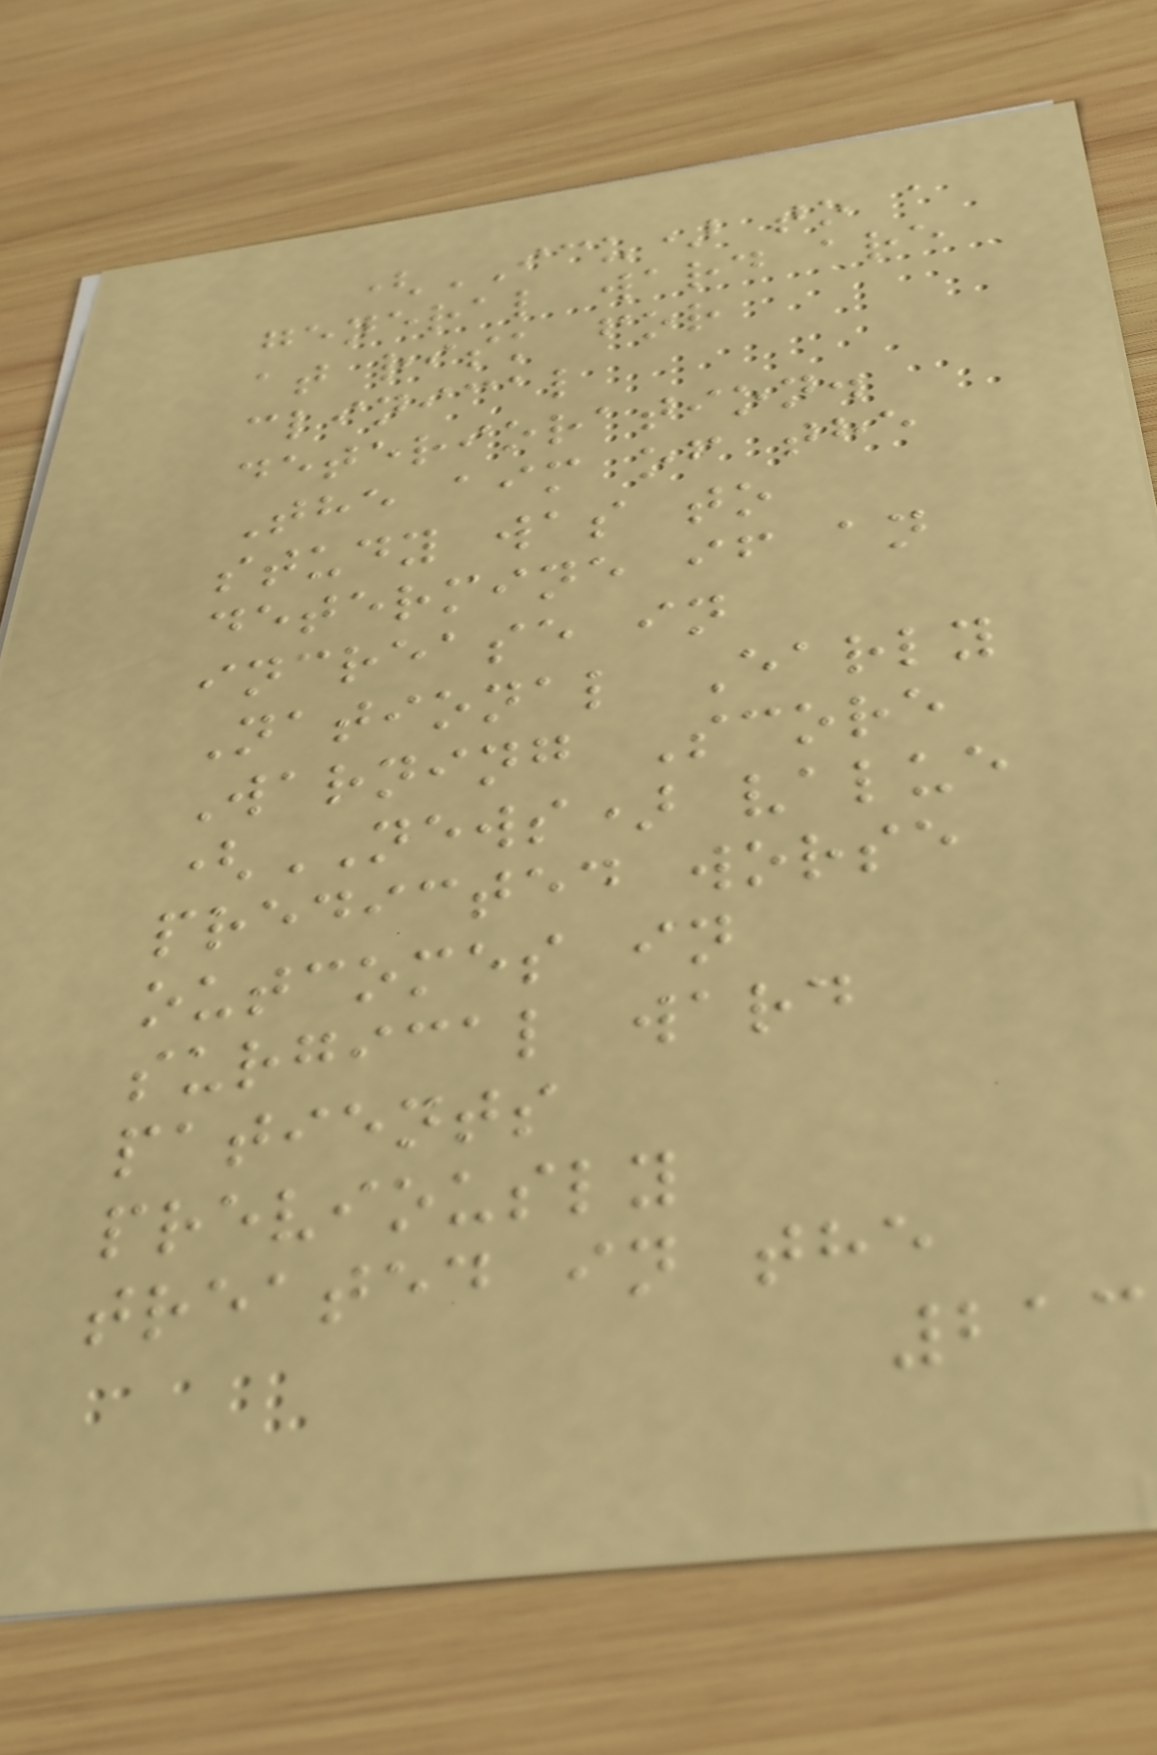(ICU) to a
general ward are
at risk for
clinical
deterioration.
The aim of the
study was to
determine if an
increase in
National Early
Warning Score
(NEWS) value
predicted worse
outcomes in
surgical ward
patients
previously
treated in the
213
